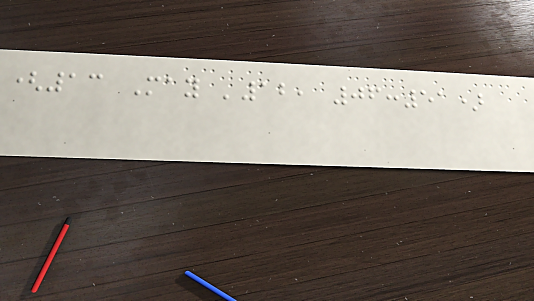(13 May '12, 06:51)
